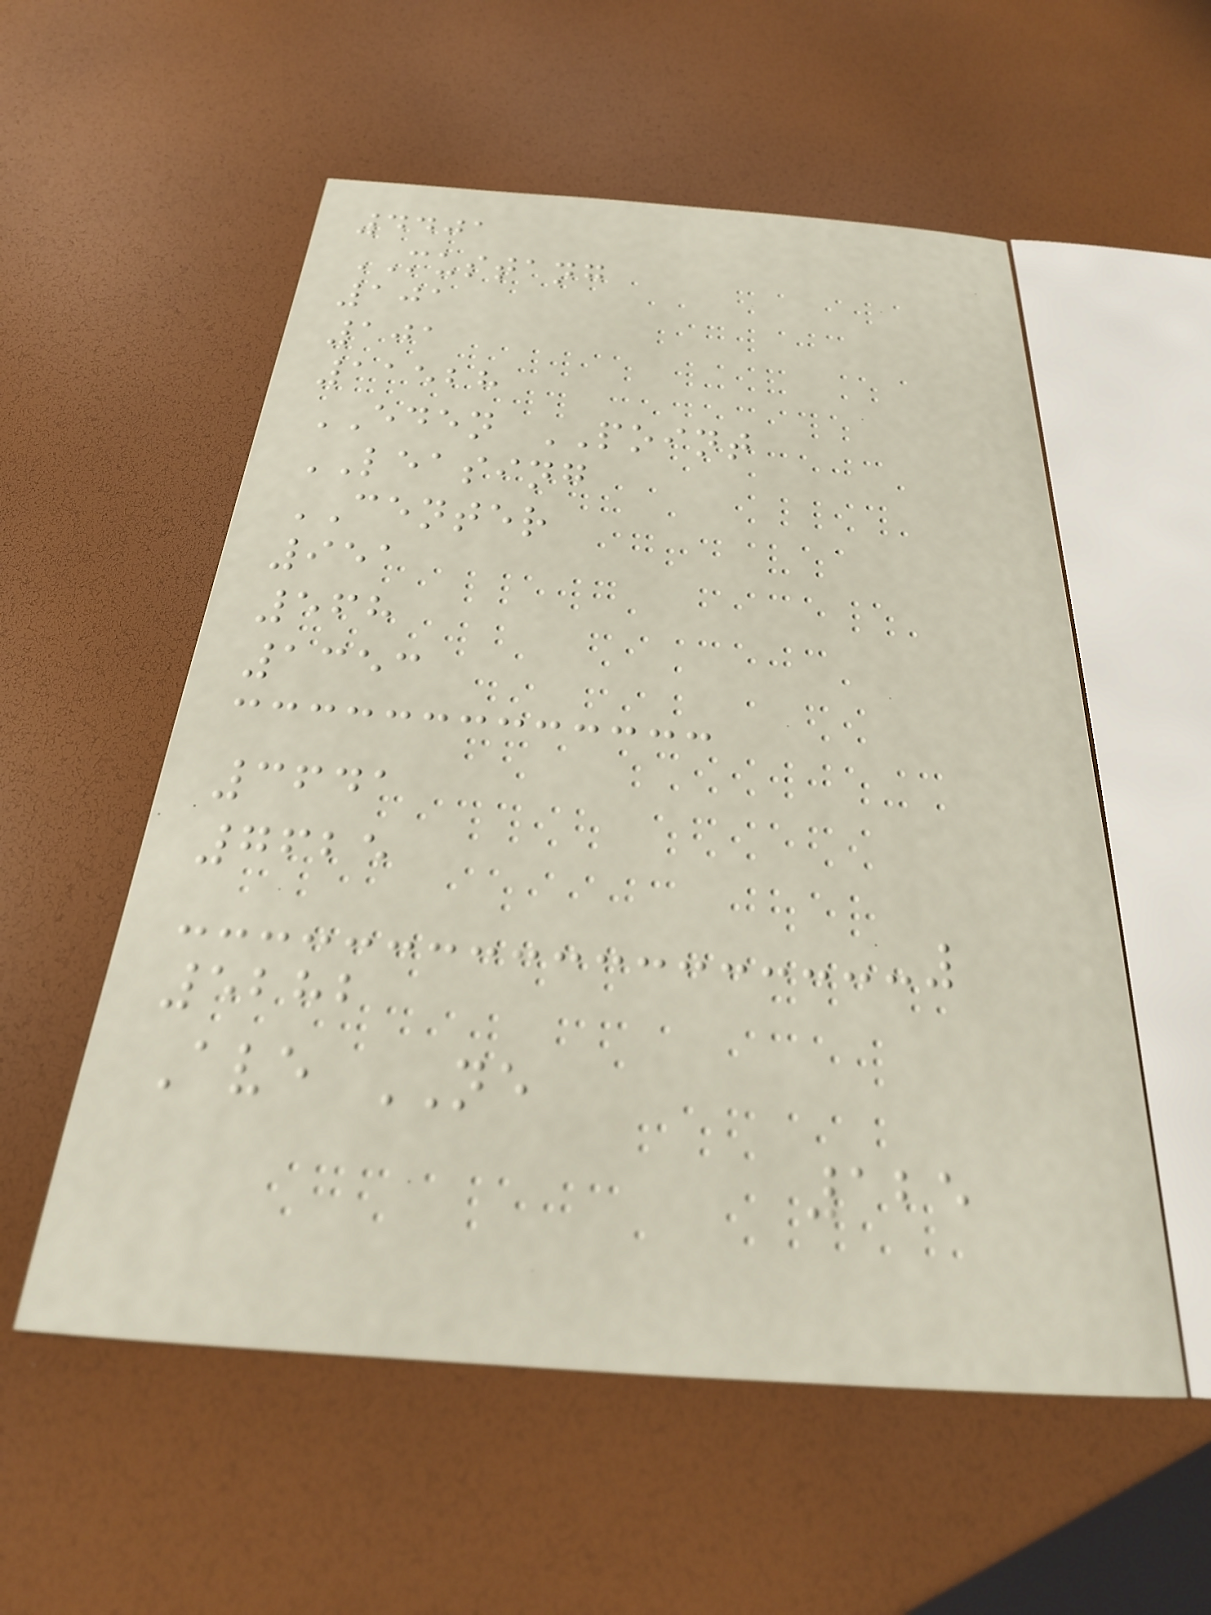4401
MUSTANG
101
101
11528
EDEN POINT
LEASING
CENTER
951
568
1353
3641
7625
5282
Ave NE
125
